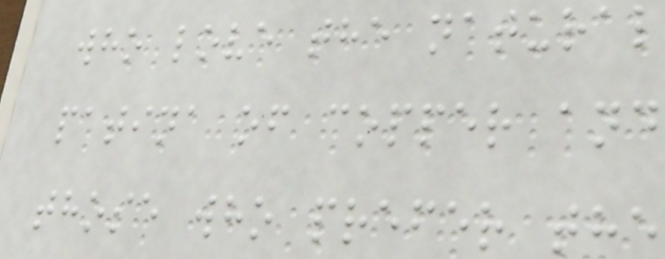who love the natural
patina of copper and
those who prefer the
